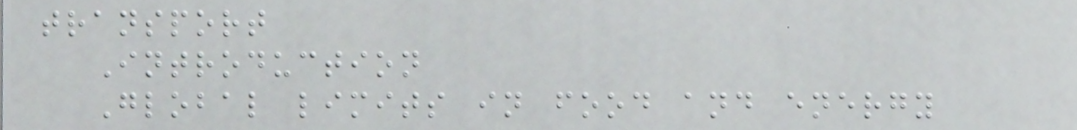transport
Introduction
Global limits in food and energy
